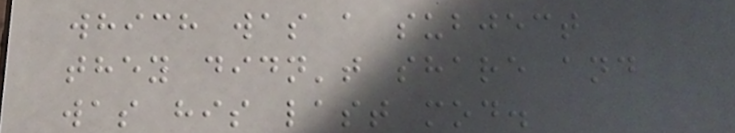which was a subject
they didn't share and
was his last mod.
